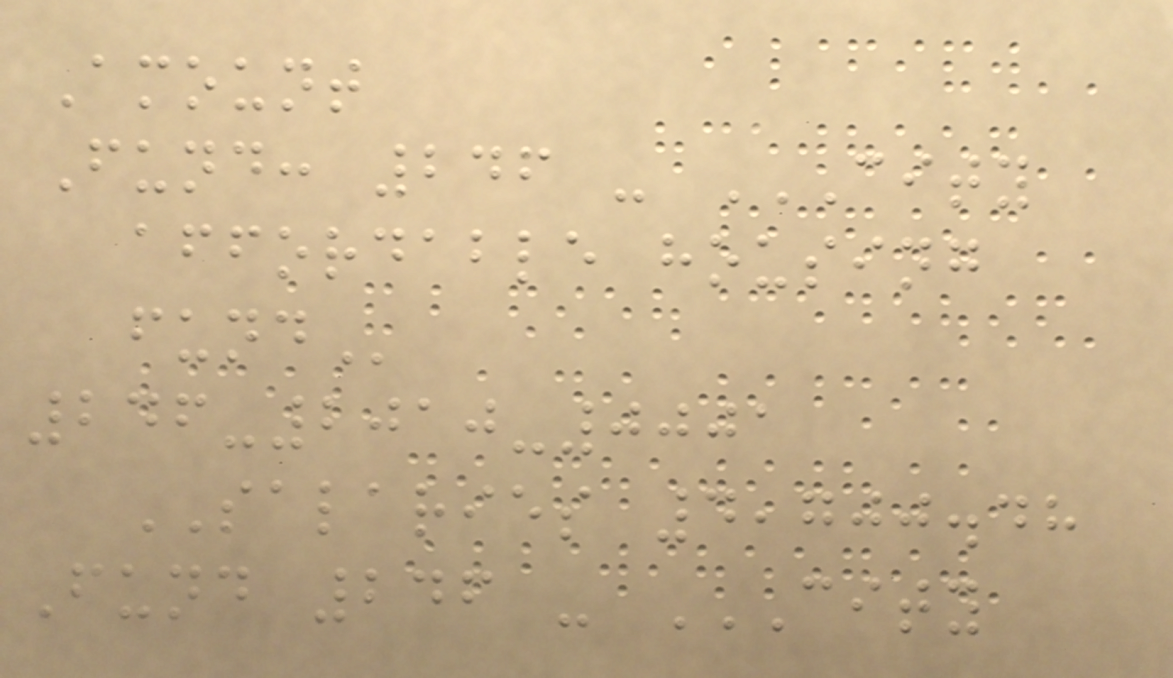Amount
Fund: 246 - CITY
AFFORDABLE HOUSING
FUND
246-2010-0001
SALARIES 4,700.48
Fund 246 - CITY
